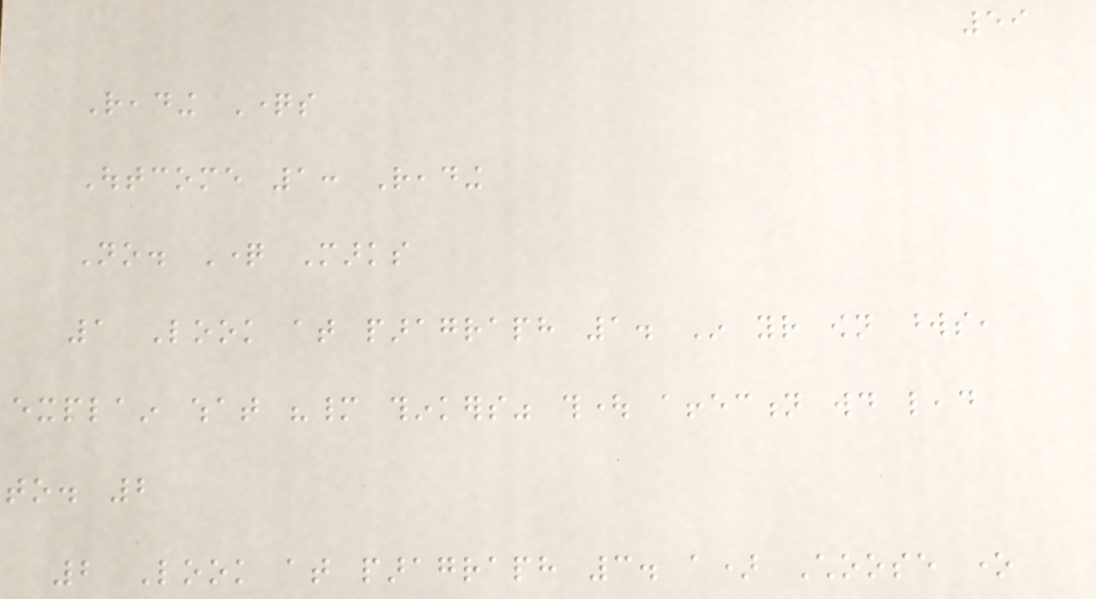59
Reading Questions
Outcome 1: Reading
No. Question Marks
1 Look at paragraph 1. In your own words,
explain what "many thinkers" thought affection would lead
to. 2
2 Look at paragraph 3. a) Choose one
